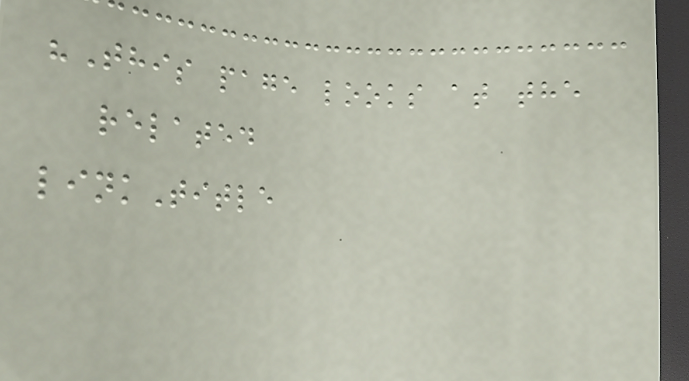"This page looks at the
related
linkTitle
